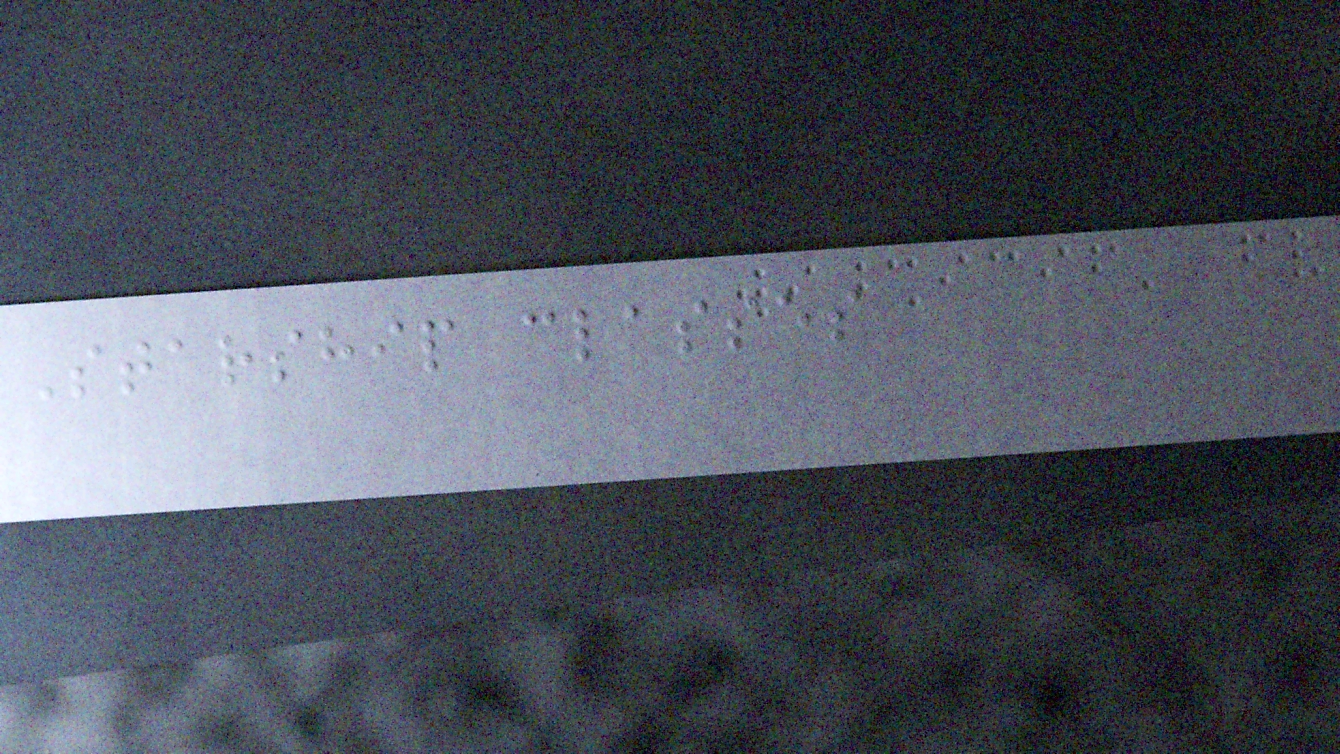Starship classes
